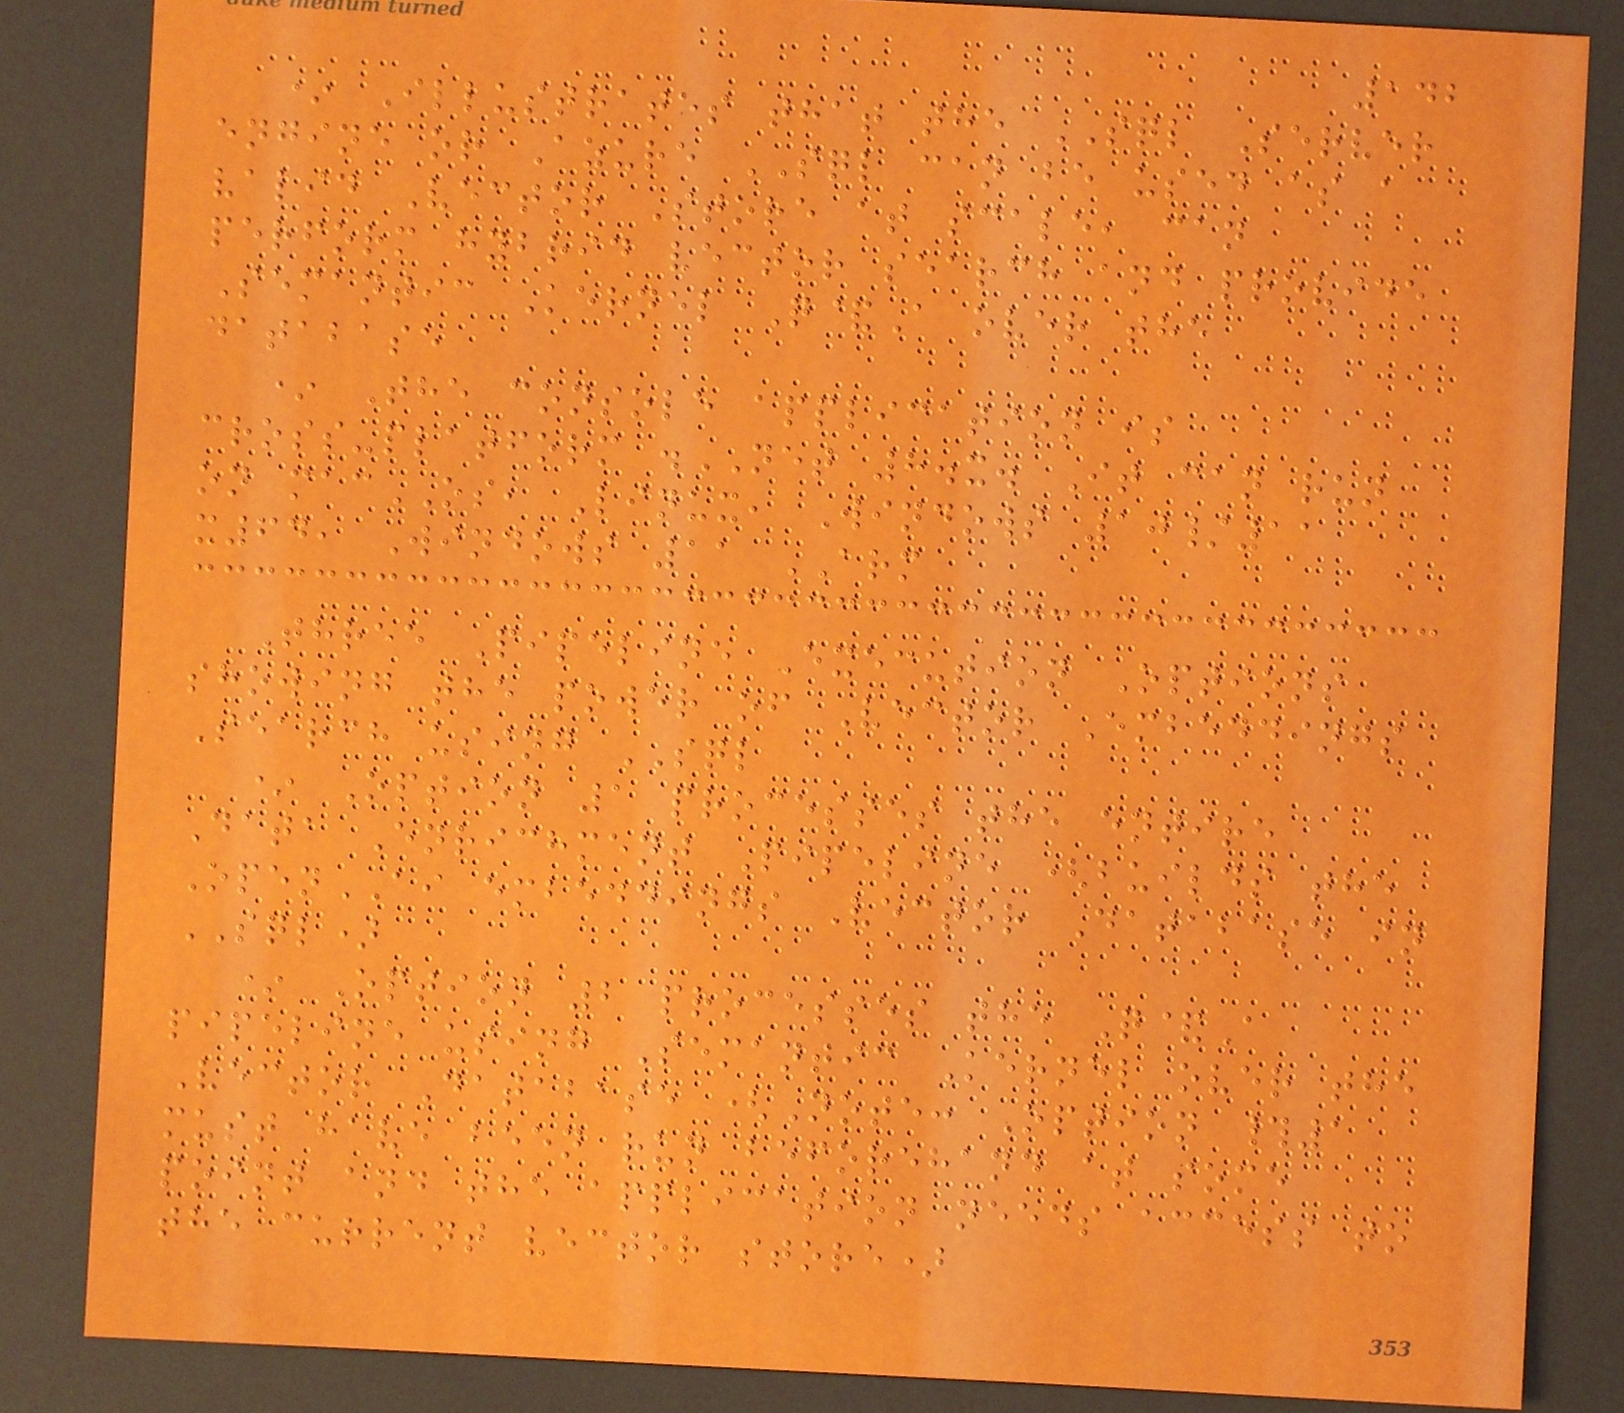142
* Illustrates that the SQL Server
engine or Azure SQL can be used as a
valid Vector Store at scale, can
perform hybrid vector search and provide
Semantic Kernel Q&A over the
database
* The console application is
cross-platform .NET 8.x. It can run
on macOS, Linux, Windows 10/11
x64, Windows 11 ARM
Three Pipeline Execution Options
showing the power of Vector Embeddings
Search using SQL
* Option 1 processes the entire
Data Enrichment Pipeline (builds the
OpenAI embeddings Vector Database in
SQL)
* Option 2 processes the Q&A
pipeline using Semantic Kernel over the
Vector Database (Note: Option #1
must have been run beforehand at some
point and the application needs access to
the current vector store)
